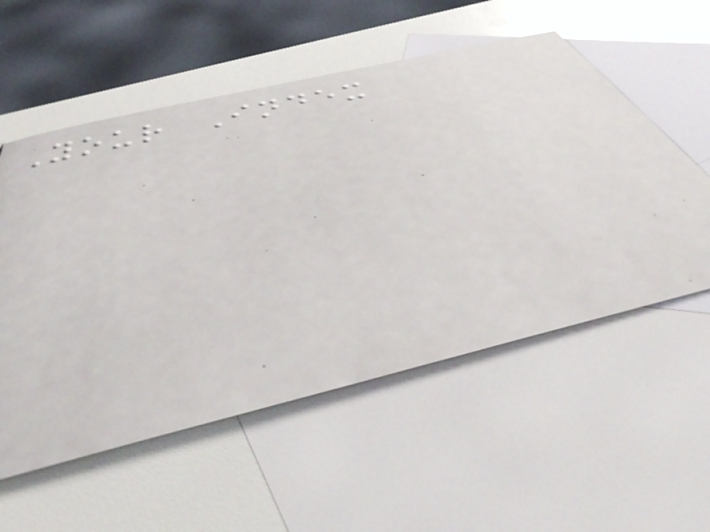Your Index
